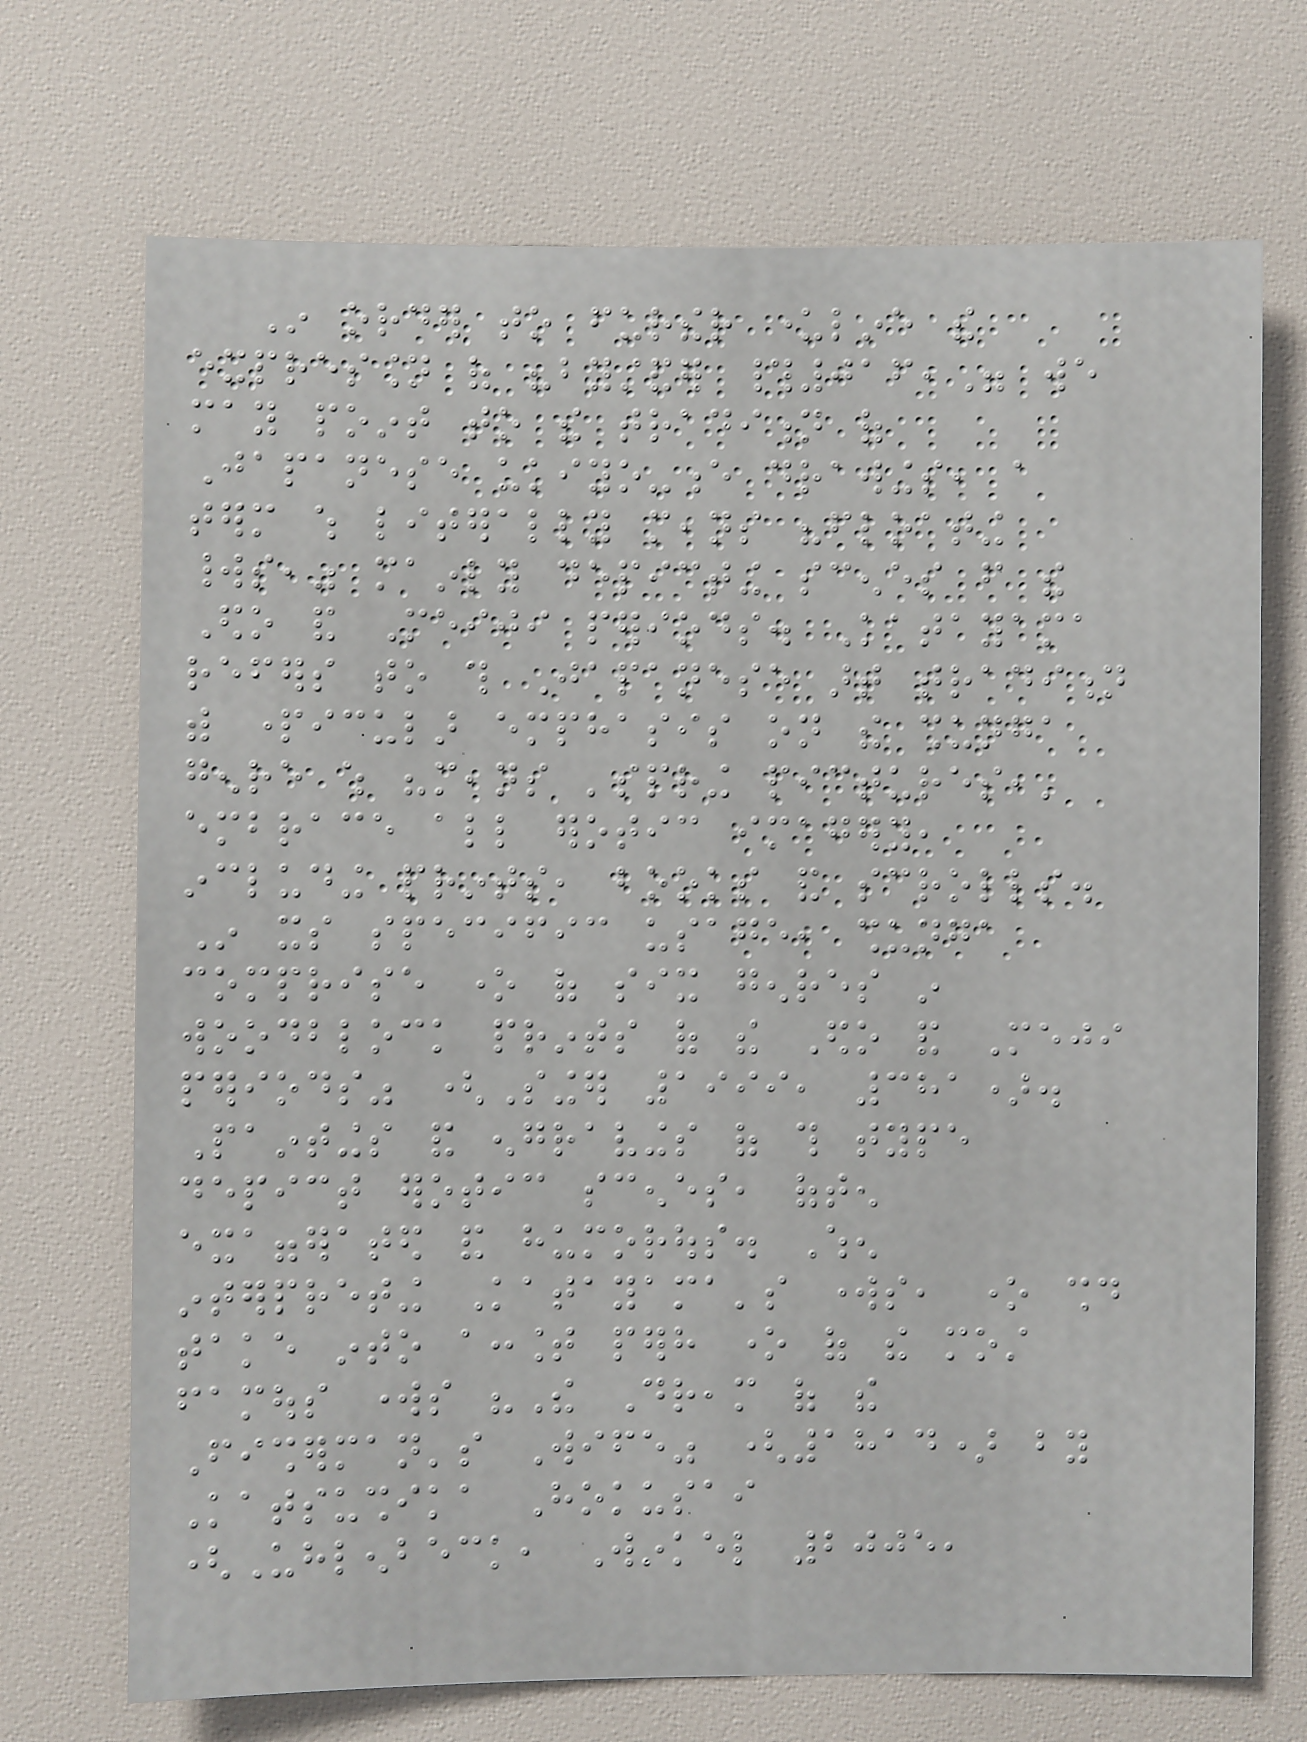In order to further underline the
expression of "bystander #016," we
may point to the tradition of
Japanese ukiyo-e drawings, a
term which literally means "floating
worlds," mainly depicting scenes from the
Edo and Meiji periods. Katayama
refers to this Japanese art tradition
with particular emphasis on the shunga
genre which "means 'spring pictures,'
embrace all erotic imagery,
including prints, books and scrolls.
In its specific usage, shunga
comprise one of six genres in
woodblock prints of the Edo and Meji
periods" (Singer 1999, 381).
Paintings and engravings of this type
depict erotic scenes, often
exaggerated and humorous. When
interpreting Katayama's works, one should
take into account perhaps one of the most
famous works "The Dream of the
Fisherman's Wife" (1814) by
Katsushika Hokusai
(Uhlenbeck, Winkel 2005,
